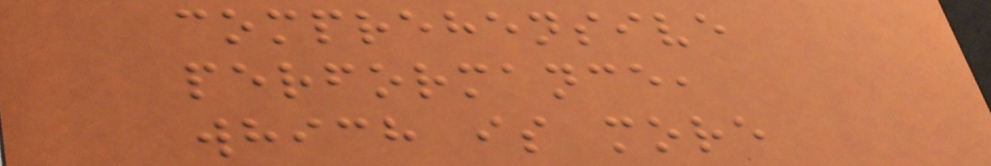comprehensive
performance,
which is more
